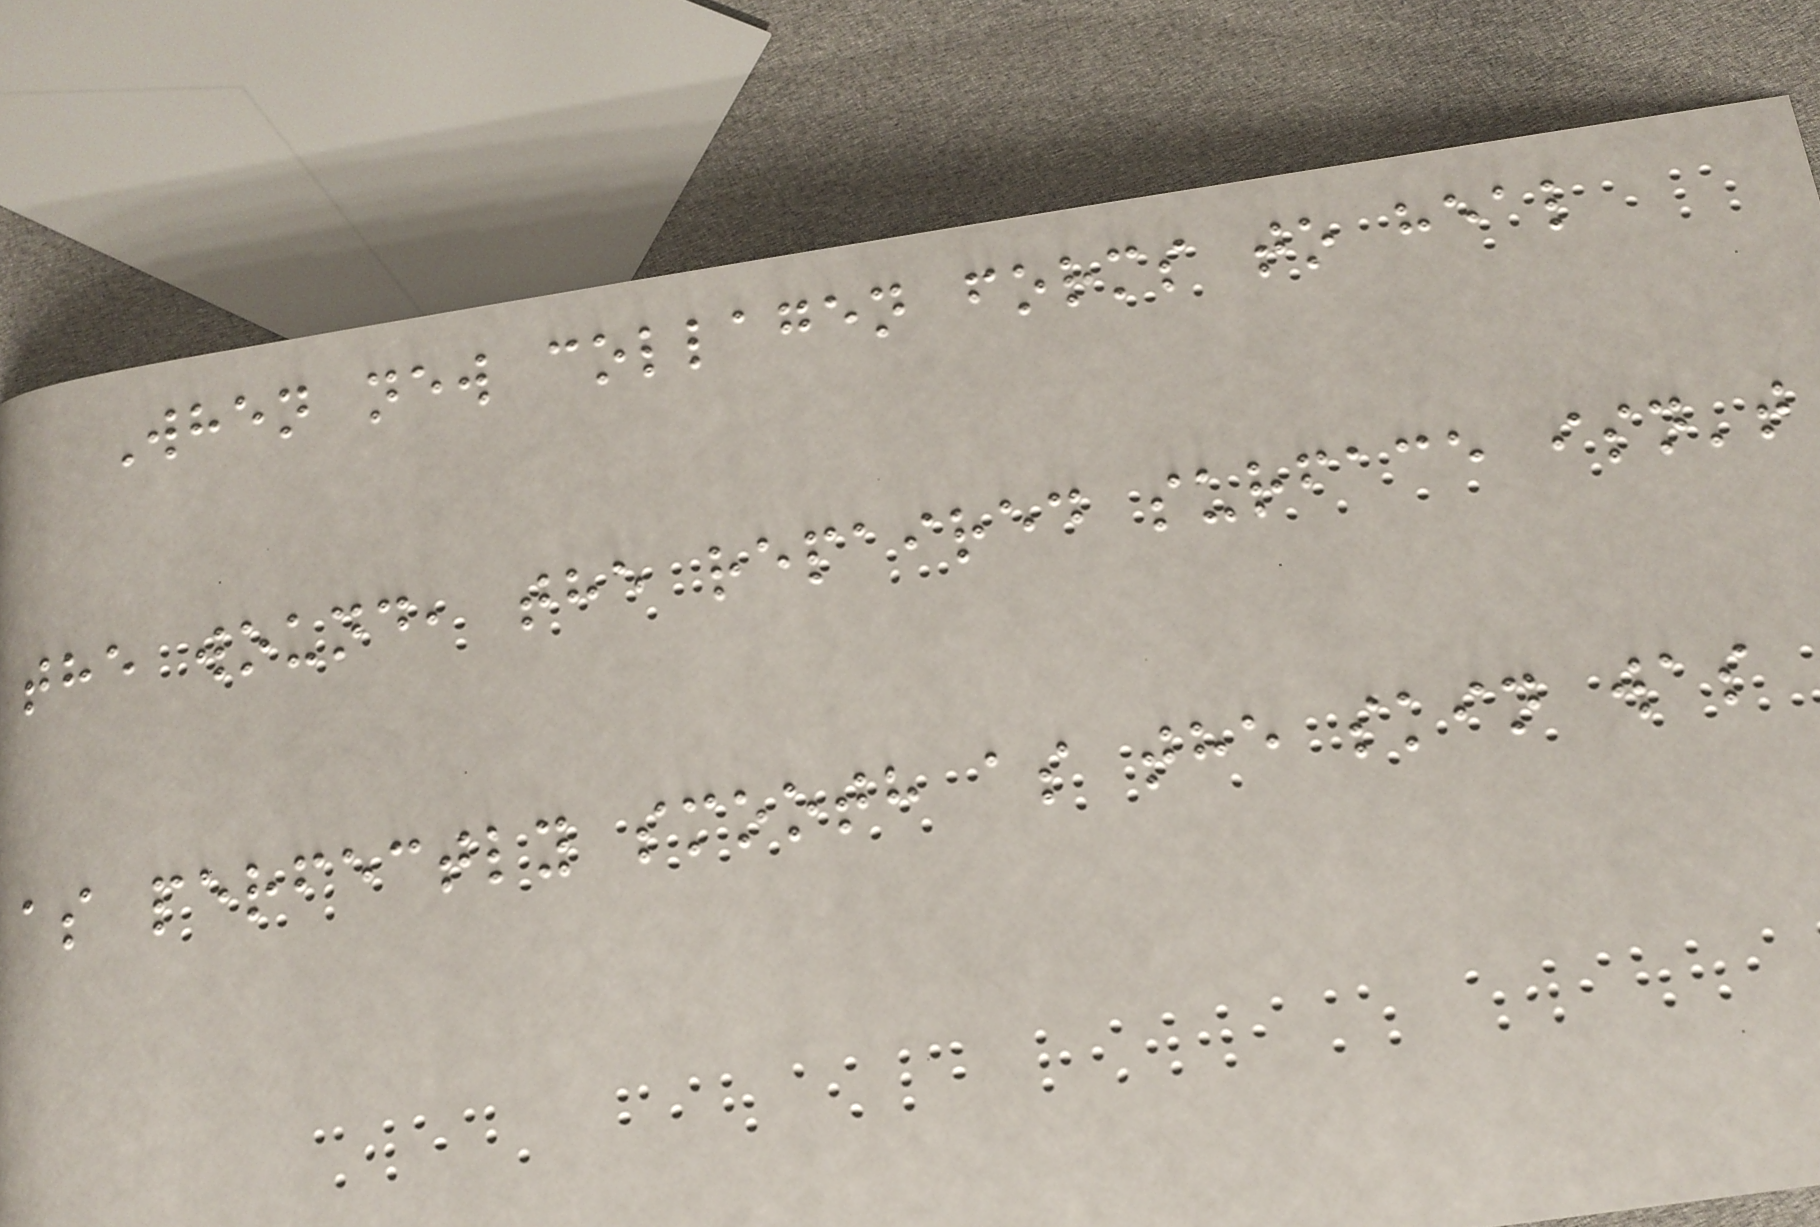When new collagen forms to heal
the wound, the repaired surface isn't
as perfectly smooth as the skin was
